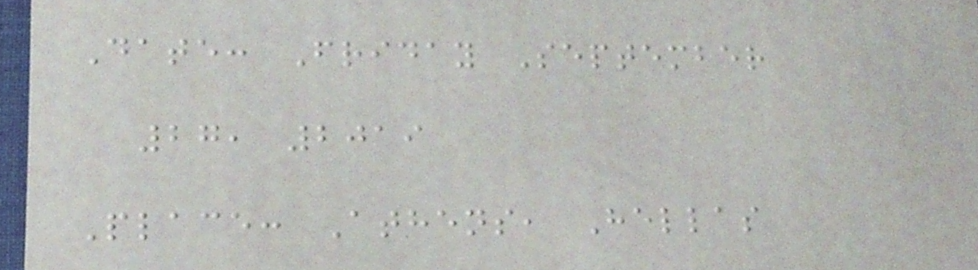Date: Friday September
27, 2019
Place: Athens, Hellas
